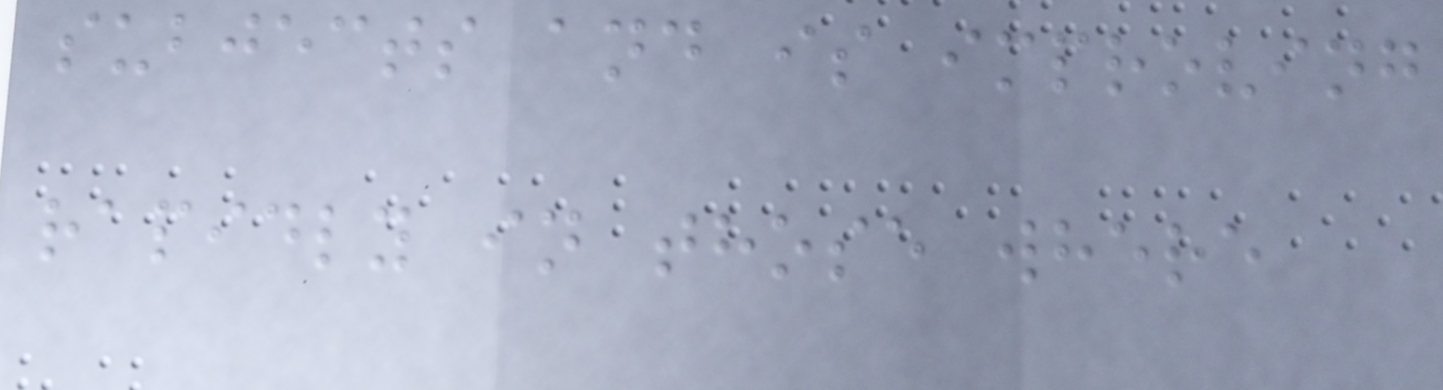subjects and is improving
rapidly in those where
